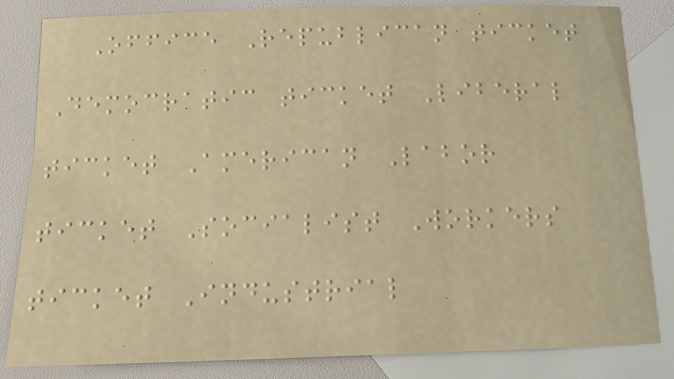Office Republican ticket
Democratic ticket Liberal
ticket American Labor
ticket Socialist Workers
ticket Industrial
